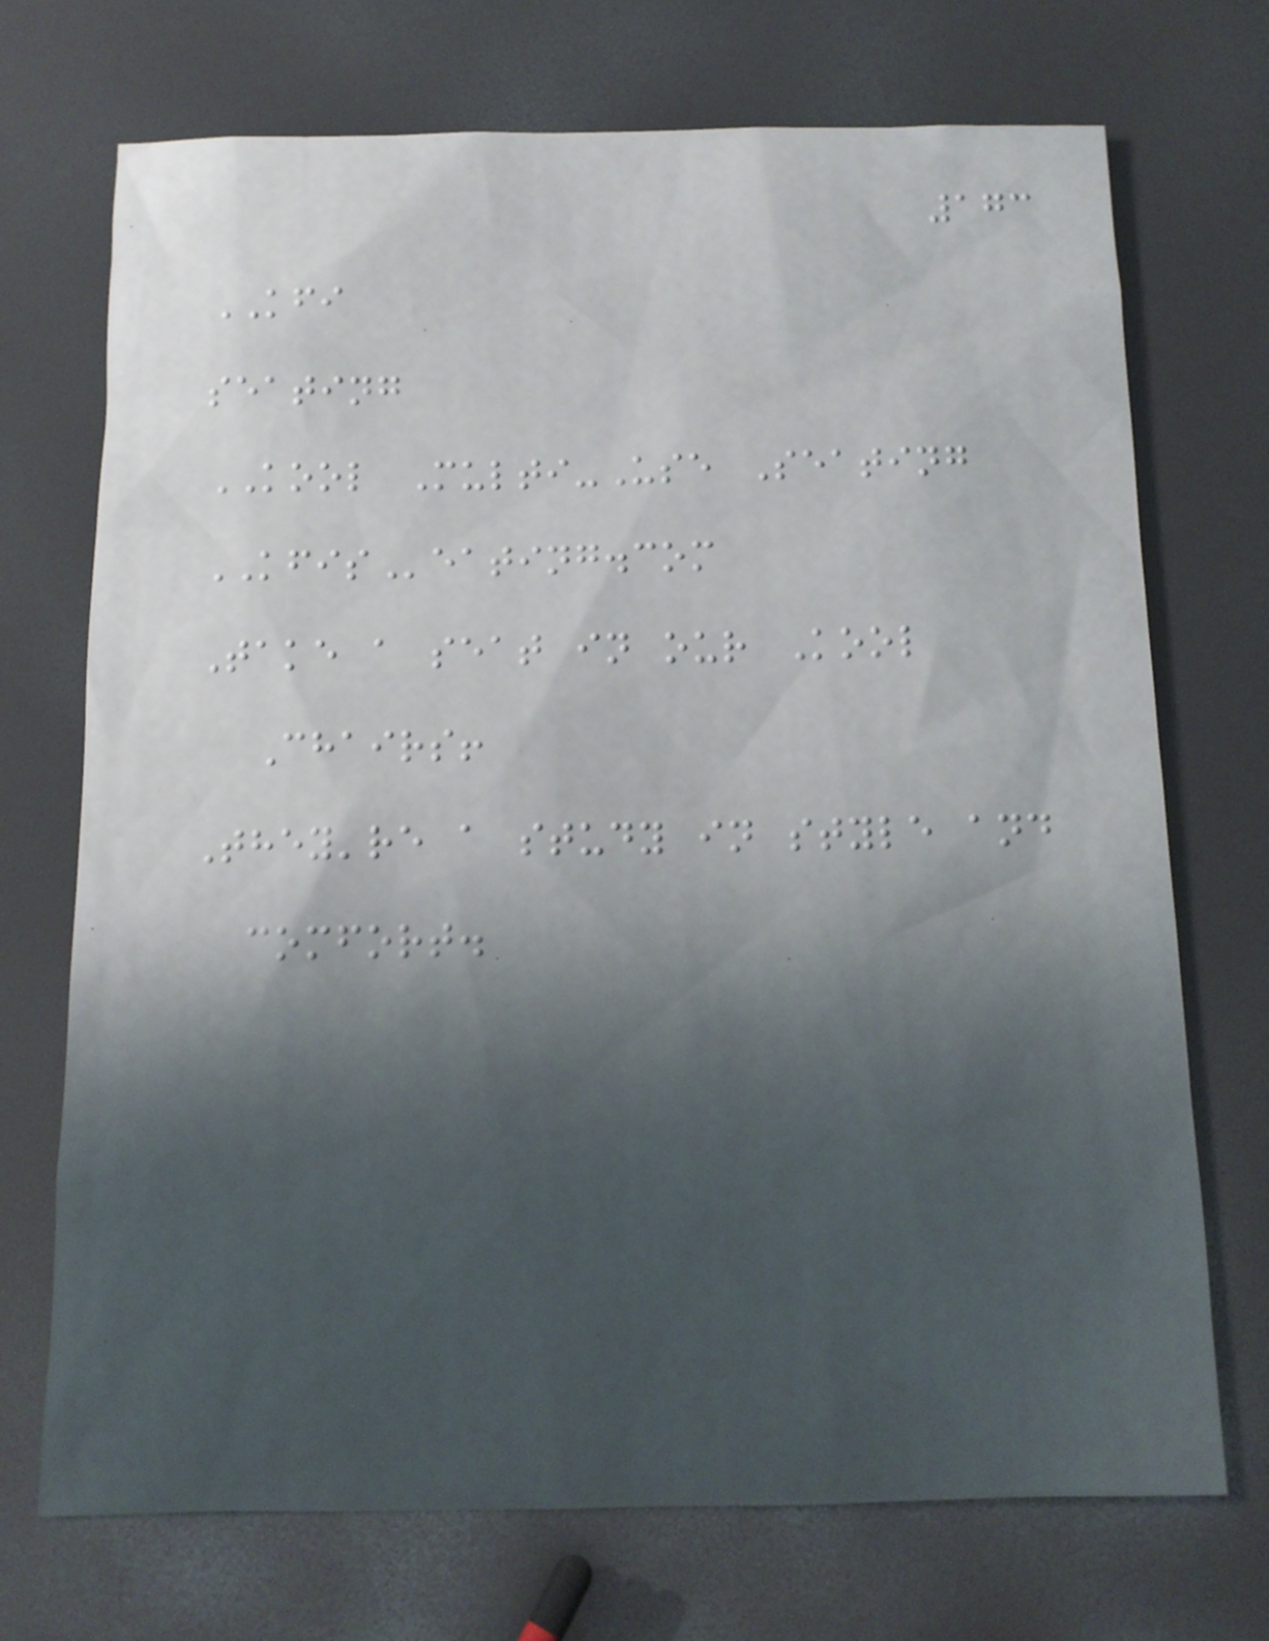173
KFI
seating
KOOL Multi-Use Seating
KFISeating.com
Take a seat in our Kool
Chairs!
They're a study in style and
comfort.
